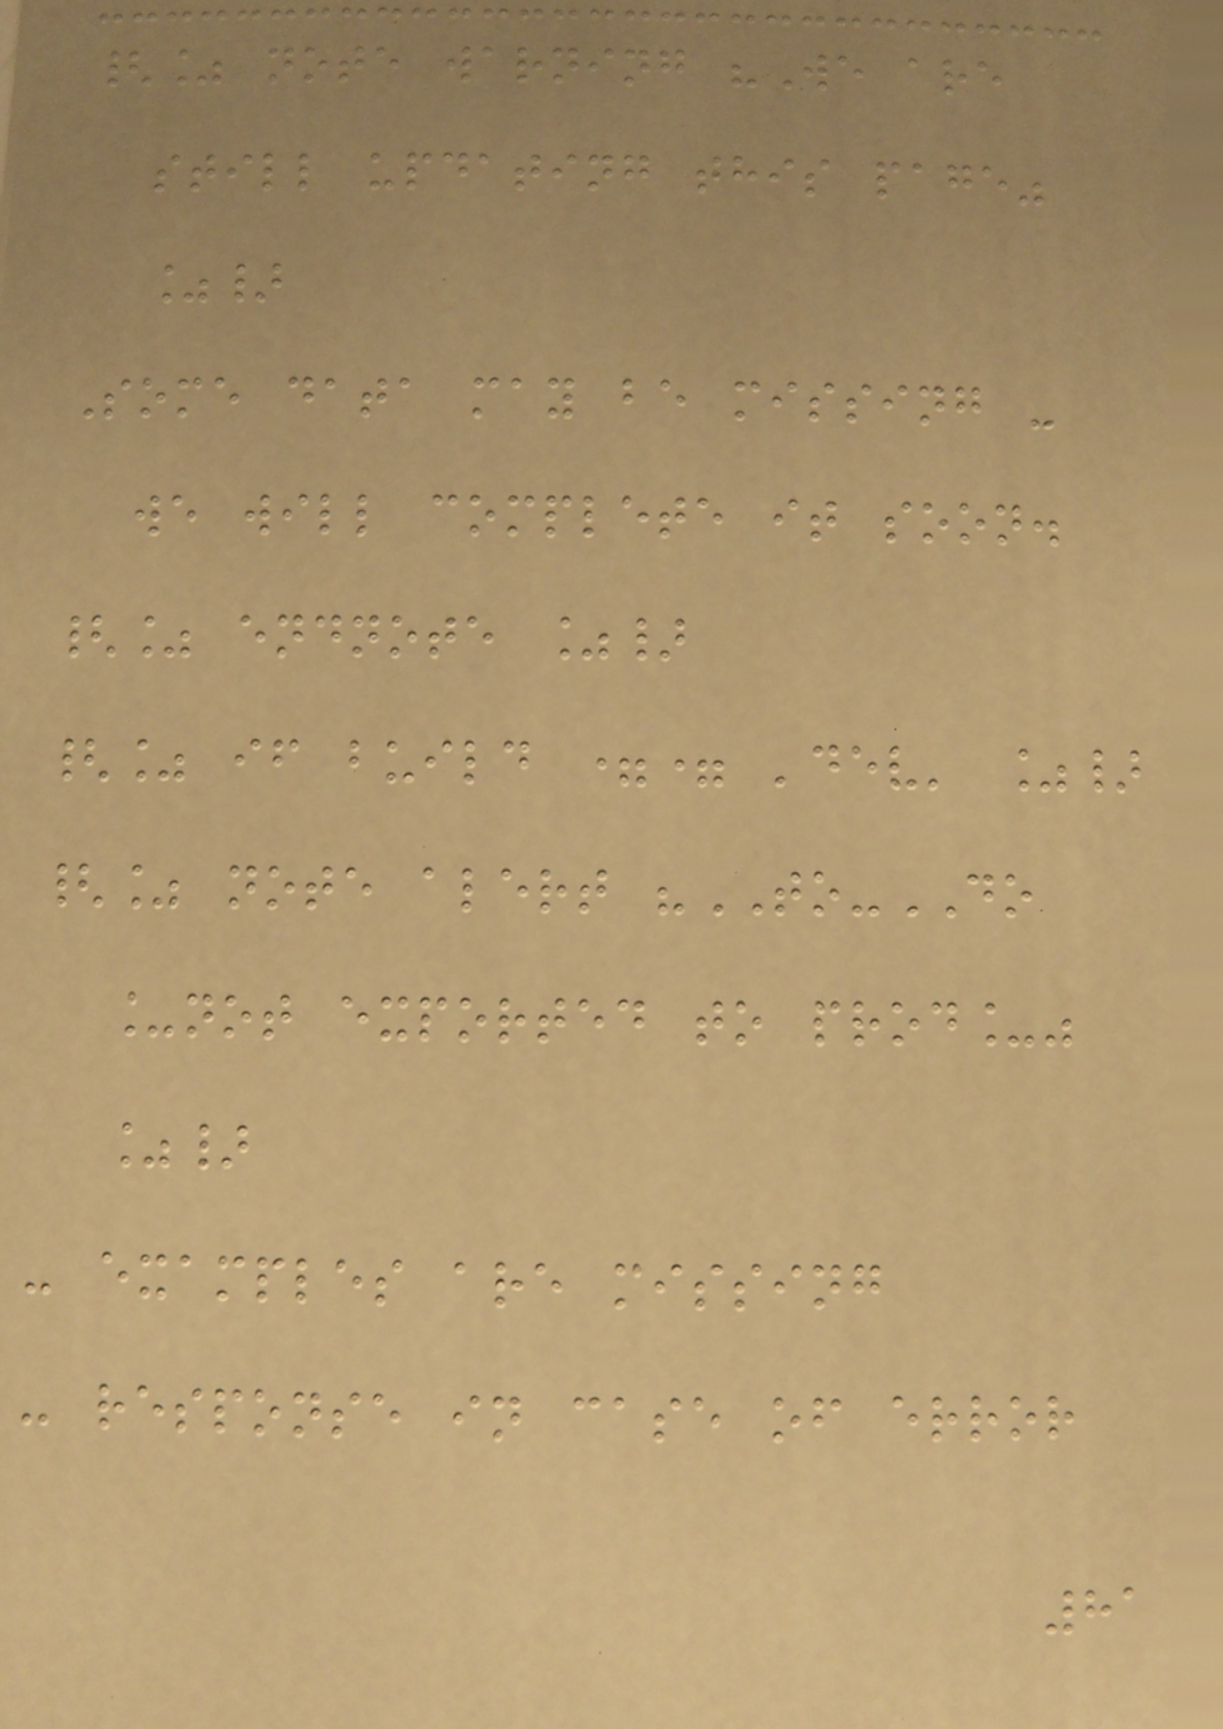{% note warning "We are
still updating this page"
%}
Some data may be missing -
we will complete it soon.
{% endnote %}
{% if build == 'dev' %}
{% note alert "TO-DO
_not exported to prod_"
%}
- examples are missing
- response in case of error
81
